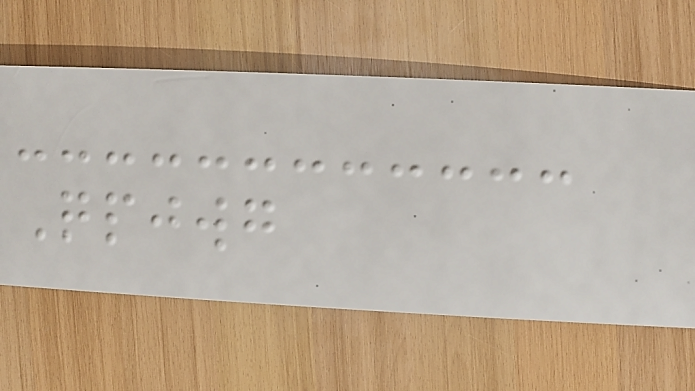Qpjwg
